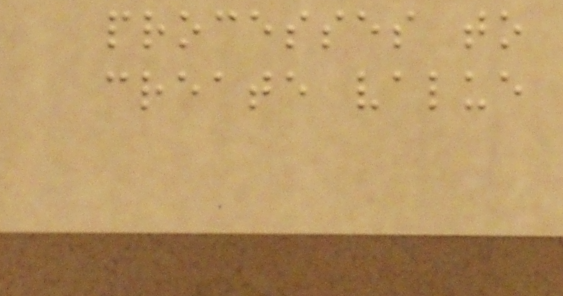processes to
create value
